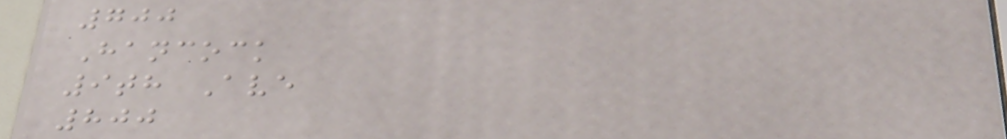700
Hancock
9th Ave
800
